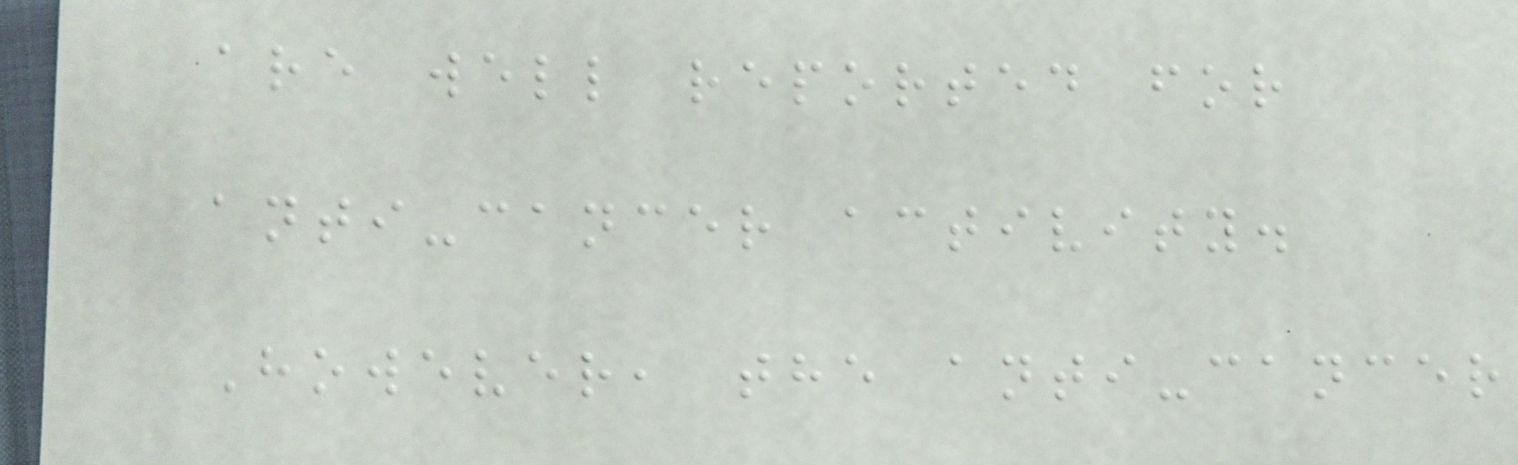are well reported for
anti-cancer activity.
However, the anti-cancer
